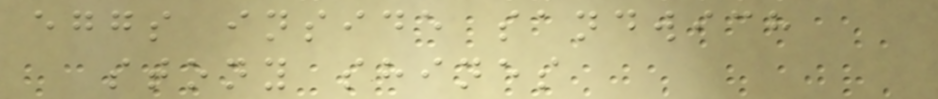eggs inside sandwich
stony shines
